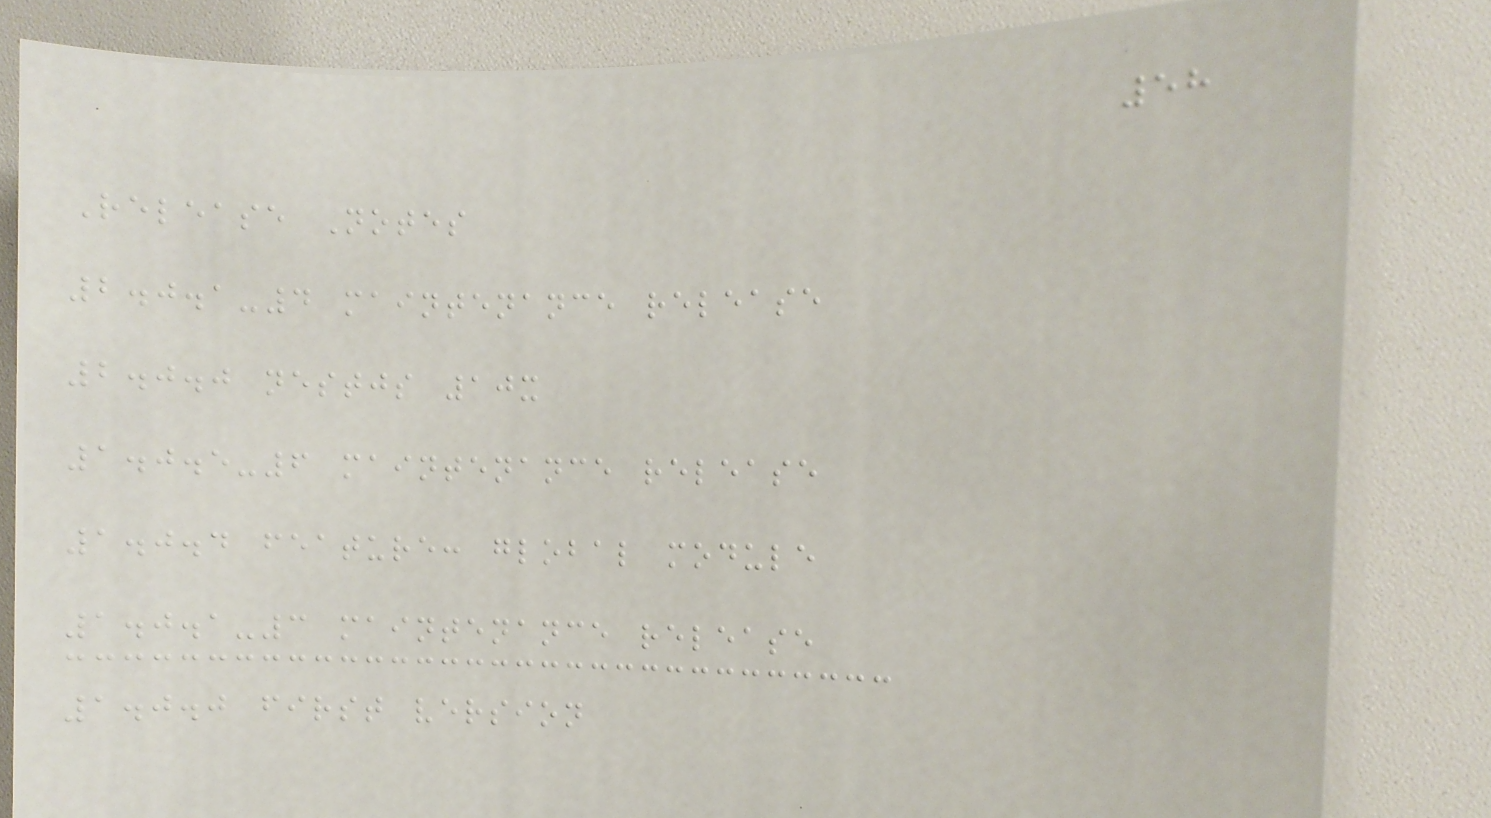58
Release Notes
2.0.1-4 maintenance release
2.0.0 nestjs 10x
1.0.5-6 maintenance release
1.0.4 feature: global module
1.0.1-3 maintenance release
1.0.0 first version
